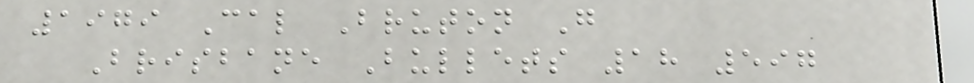1979 Cal Bruton G
Brisbane Bullets 18 597
